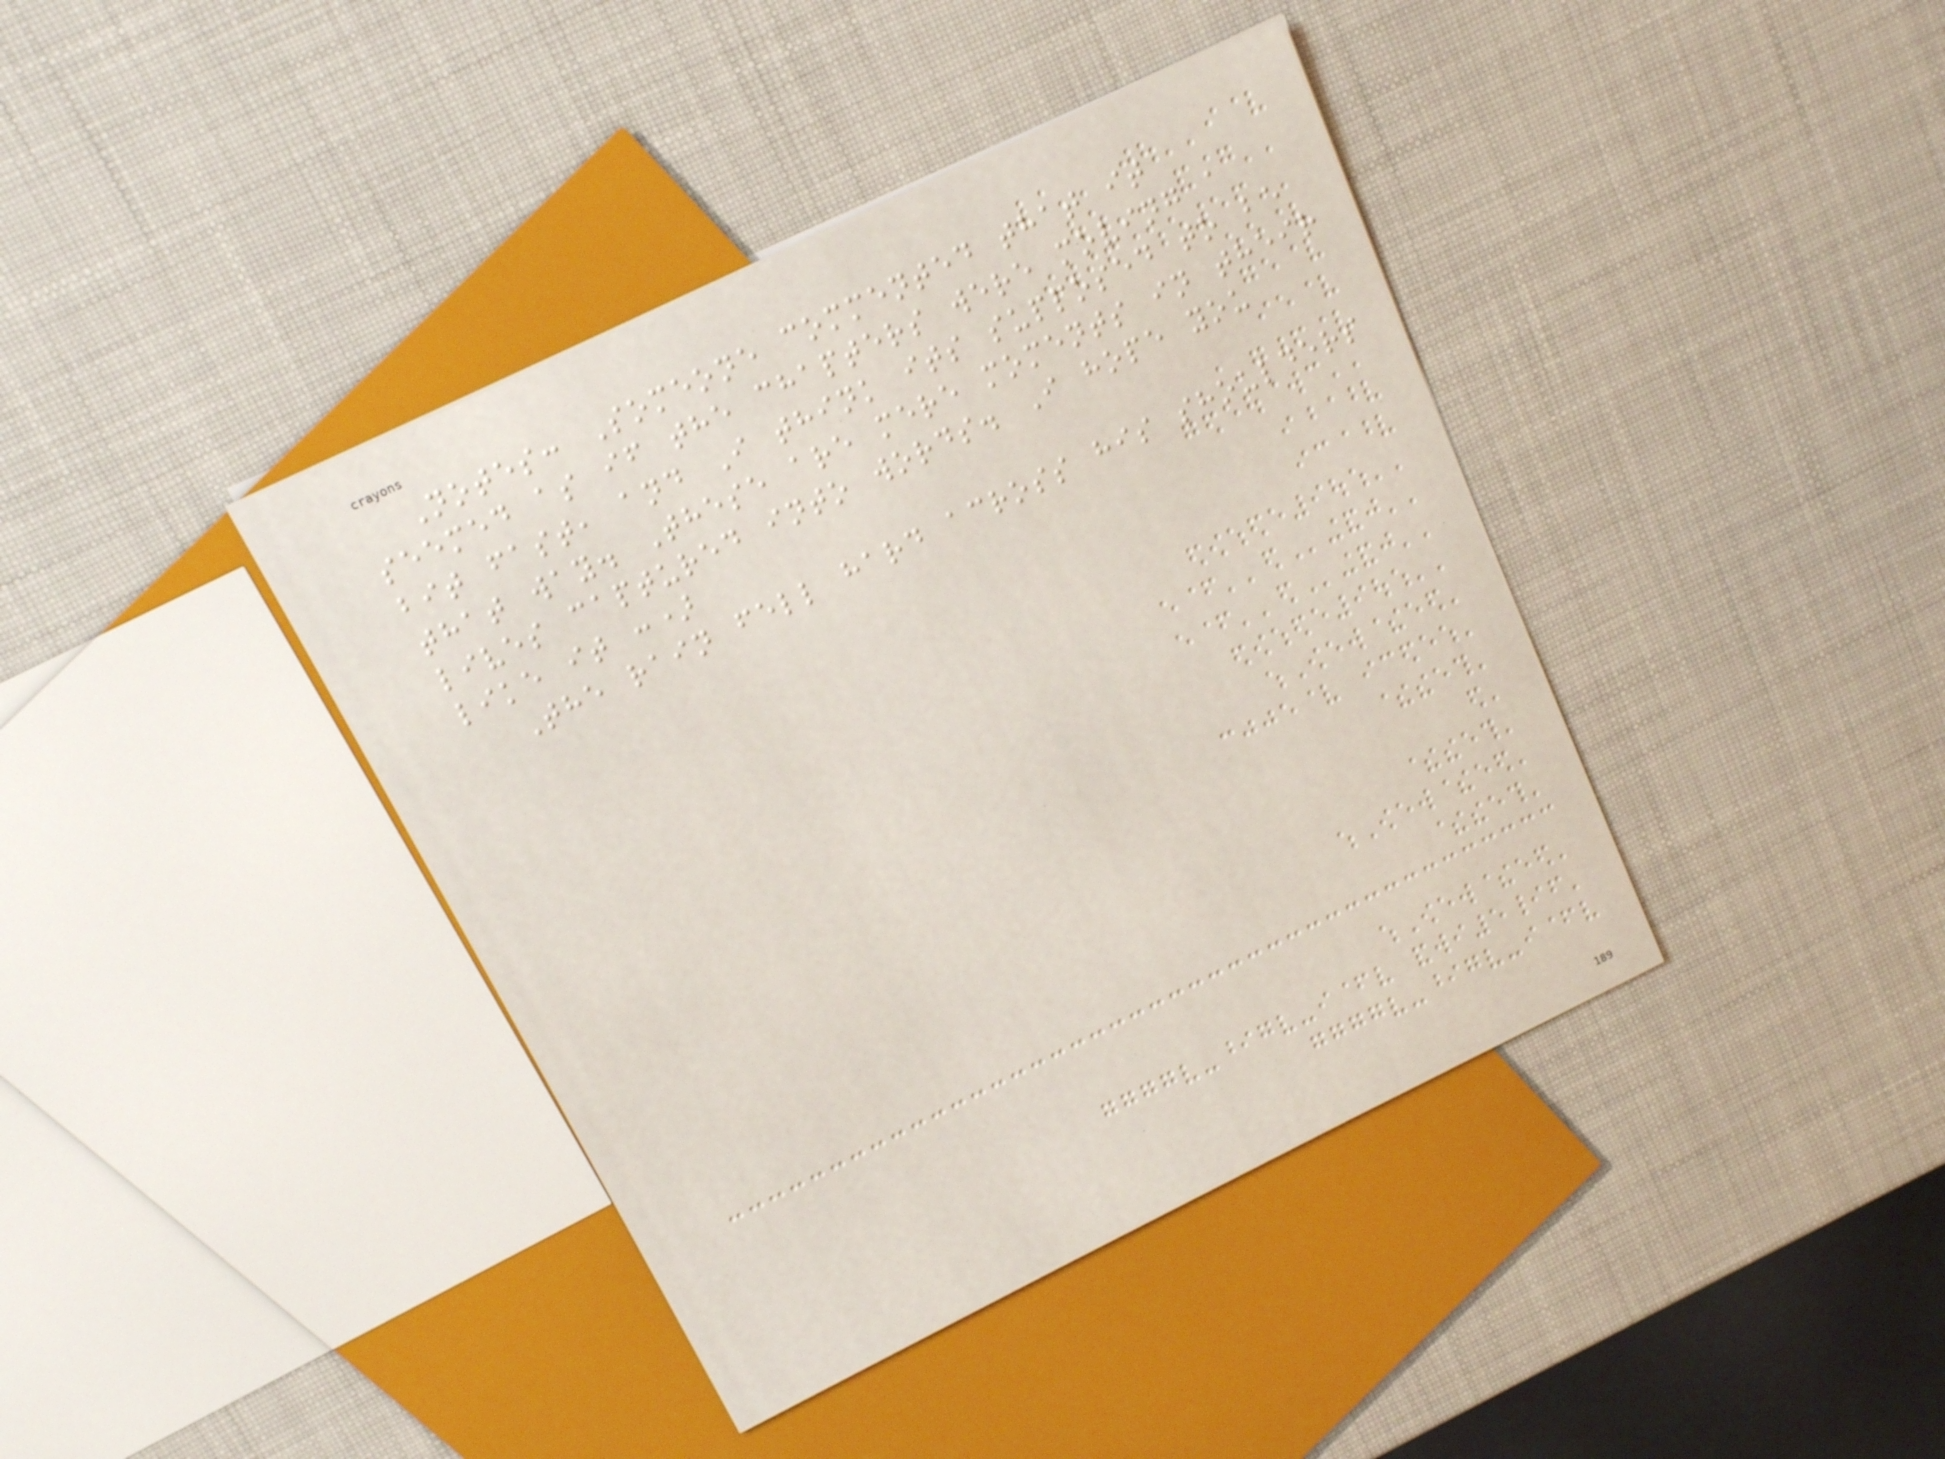Notes: Someone commented that it
seemed as if the chapters were moving a
bit fast, and I think its supposed to be
that way. These are mere moments in their
lives captured into words. I hope you
like it :)
The rain fell hard across his shoulders
